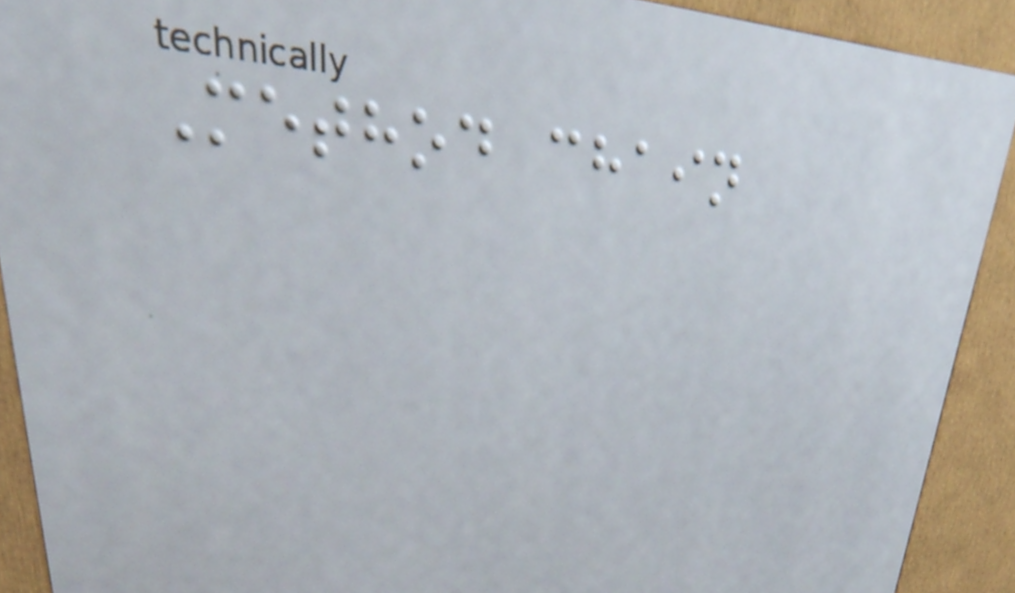Method chain
